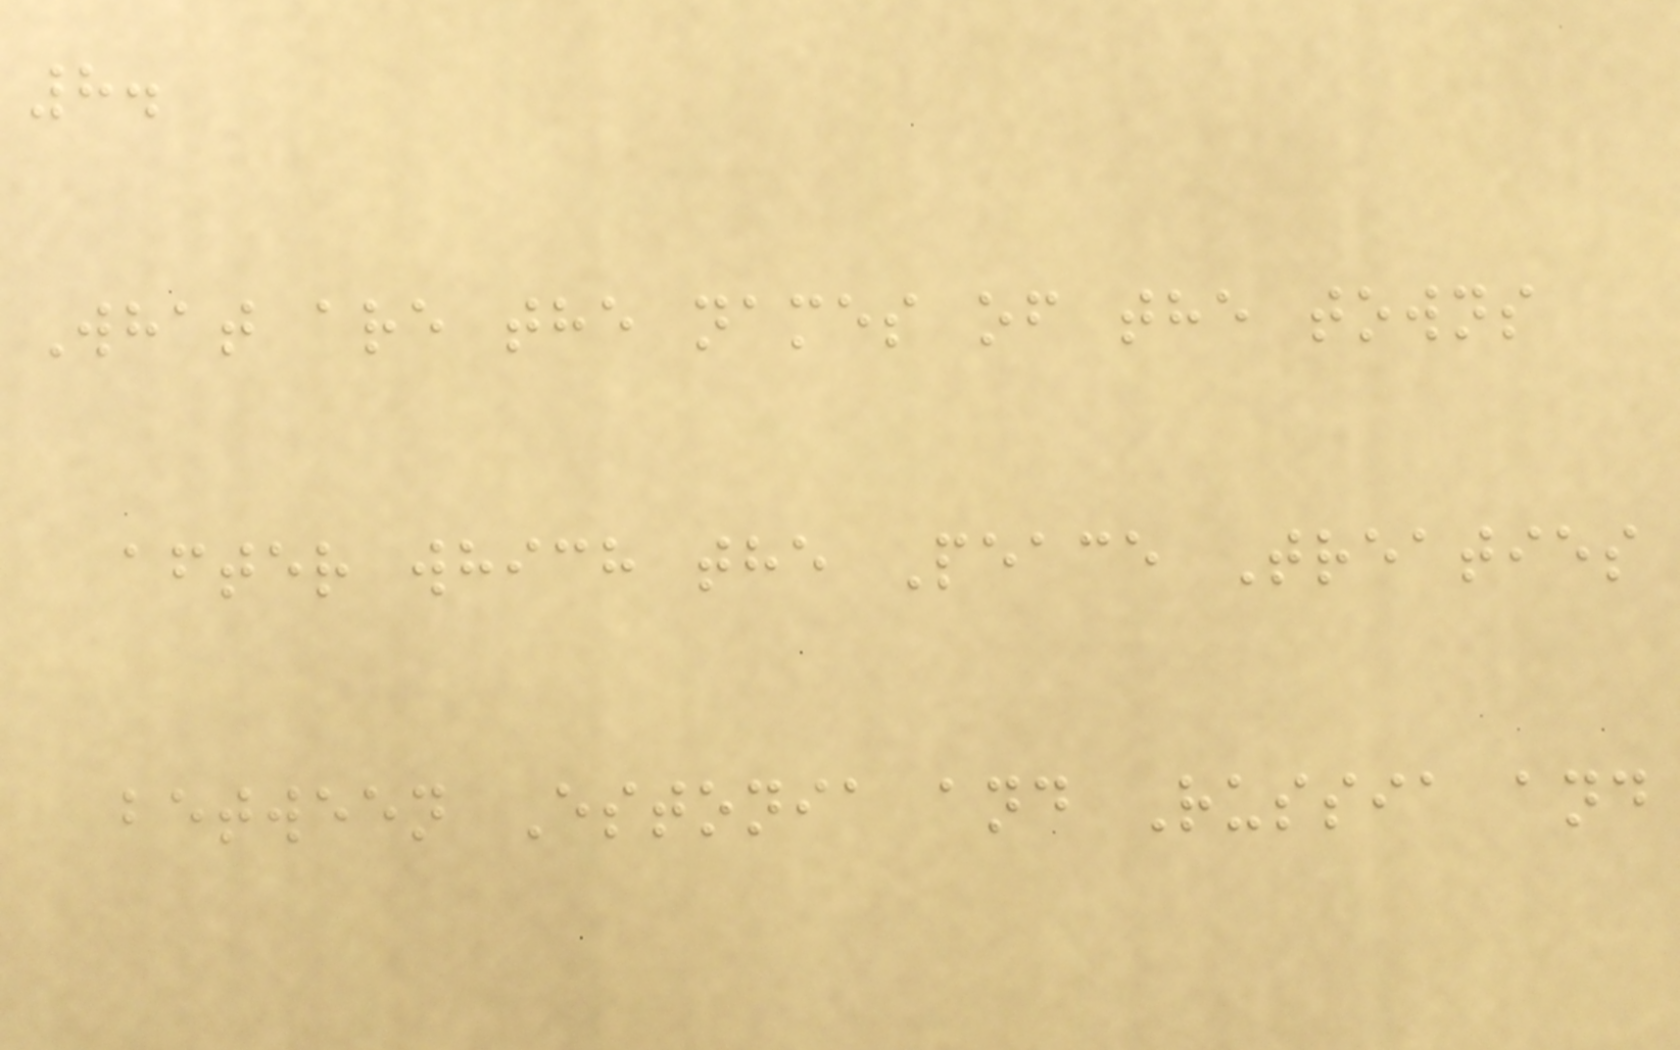8.
What are the names of the towns
after which the Peace Treaties
between Estonia and Russia and
